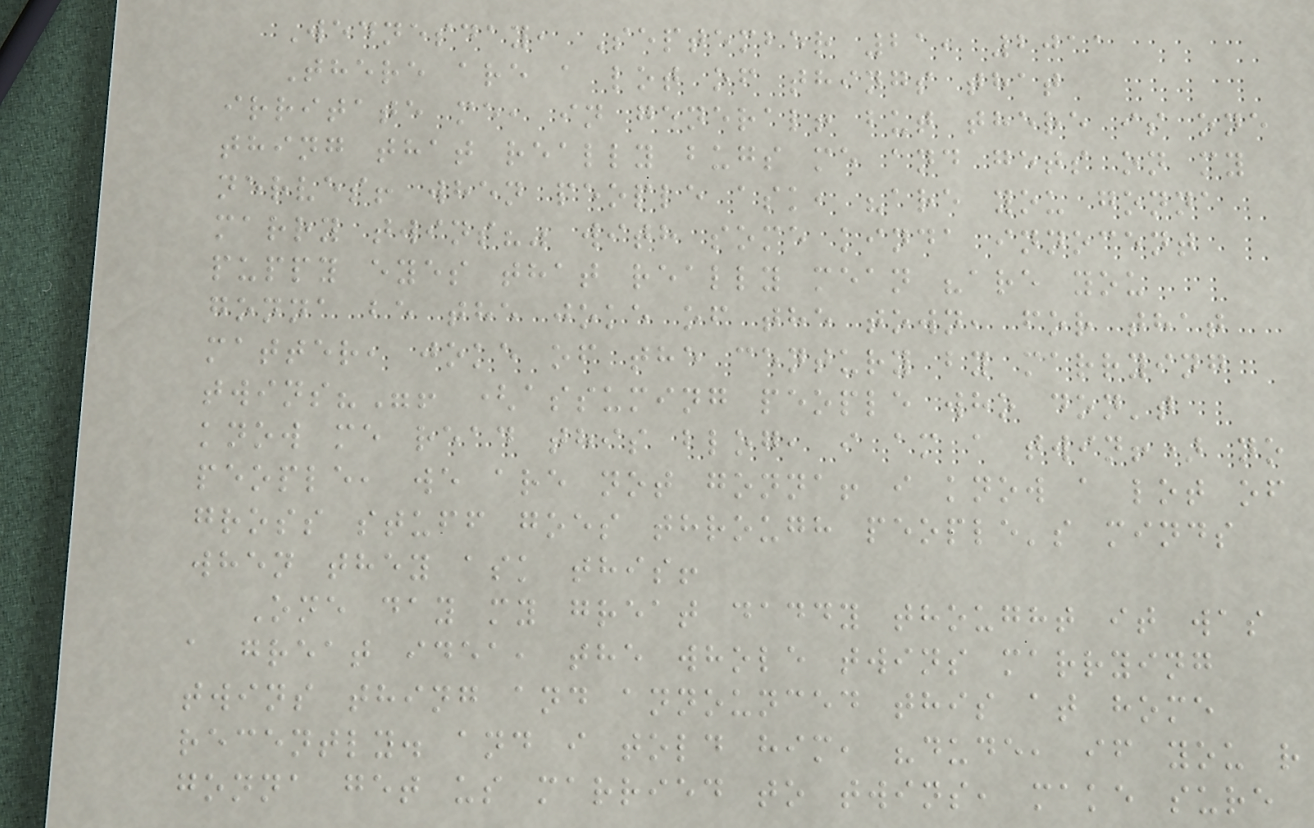Wednesday, September 21, 2011
There are a lot of things that
irritate me, in general! but there is one
thing that really bugs me and gets on my
nerves! when people ask, "are you gonna
marry twins?" with some kinda innocent
puppy eyes that really mean "are you
gonna be the joke of the town, for that
matter, joke of the century by marrying
twins?"! (assuming people who don't
know me read this blog, i am a twin!) no
people, we are not gonna! i know a lot of
gross stuff goes through people's minds
when they ask this!
One day my great daddy thought it was
a great idea, the whole twins marrying
twins thing and announced this at home
recently. and i told him, "dude, if you r
gonna get us married to twins, make sure
